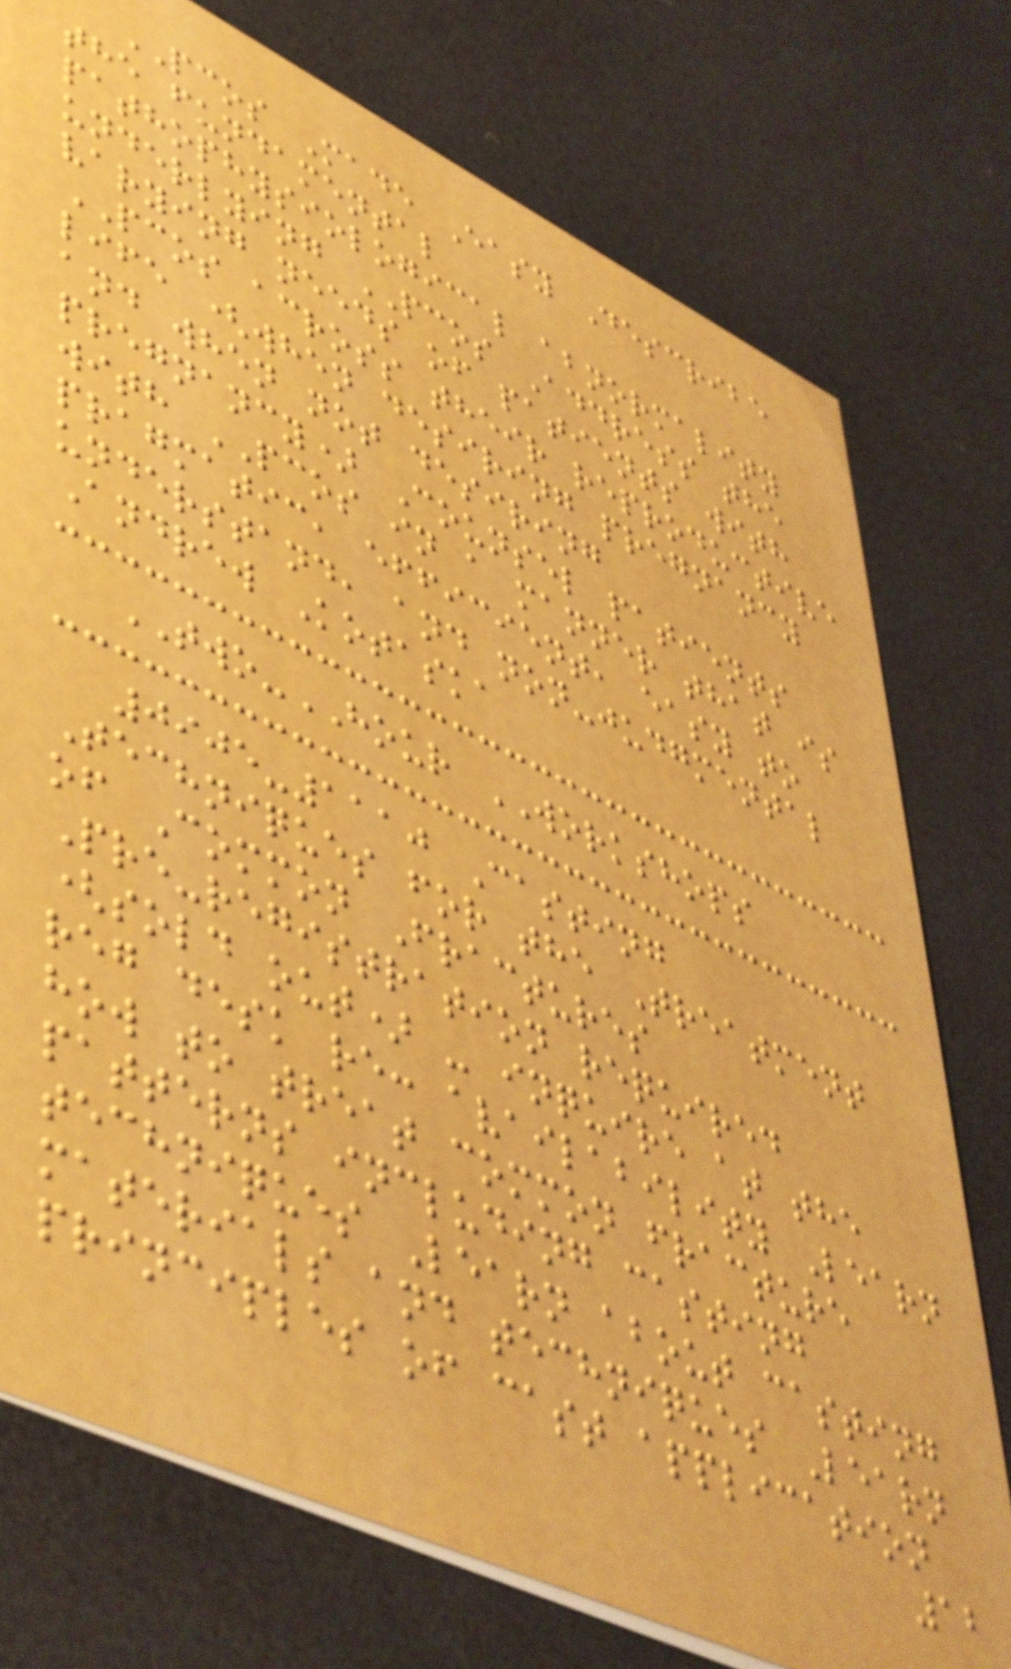PCOS Made Easy Describe
the fundamental
pathophysiological abnormality
underlying PCOS Address the
varying needs of patients with
PCOS across their reproductive
life (when desiring pregnancy
and when not desiring
pregnancy) Counsel patients
with PCOS in a manner that is
pragmatic, efficient, easy to
understand, and non-judgmental
Andrew Kotaska
TWO-HOUR WORKSHOPS
0905-1110 Casting
Techniques for the Treatment
of Common Fractures
Pre-registration required
(sold out) - inquire at the
reg desk re: availability Learn
how to treat common fracture
patterns including casting
techniques Learn about casting
materials and techniques Learn
principles of cast application
12
